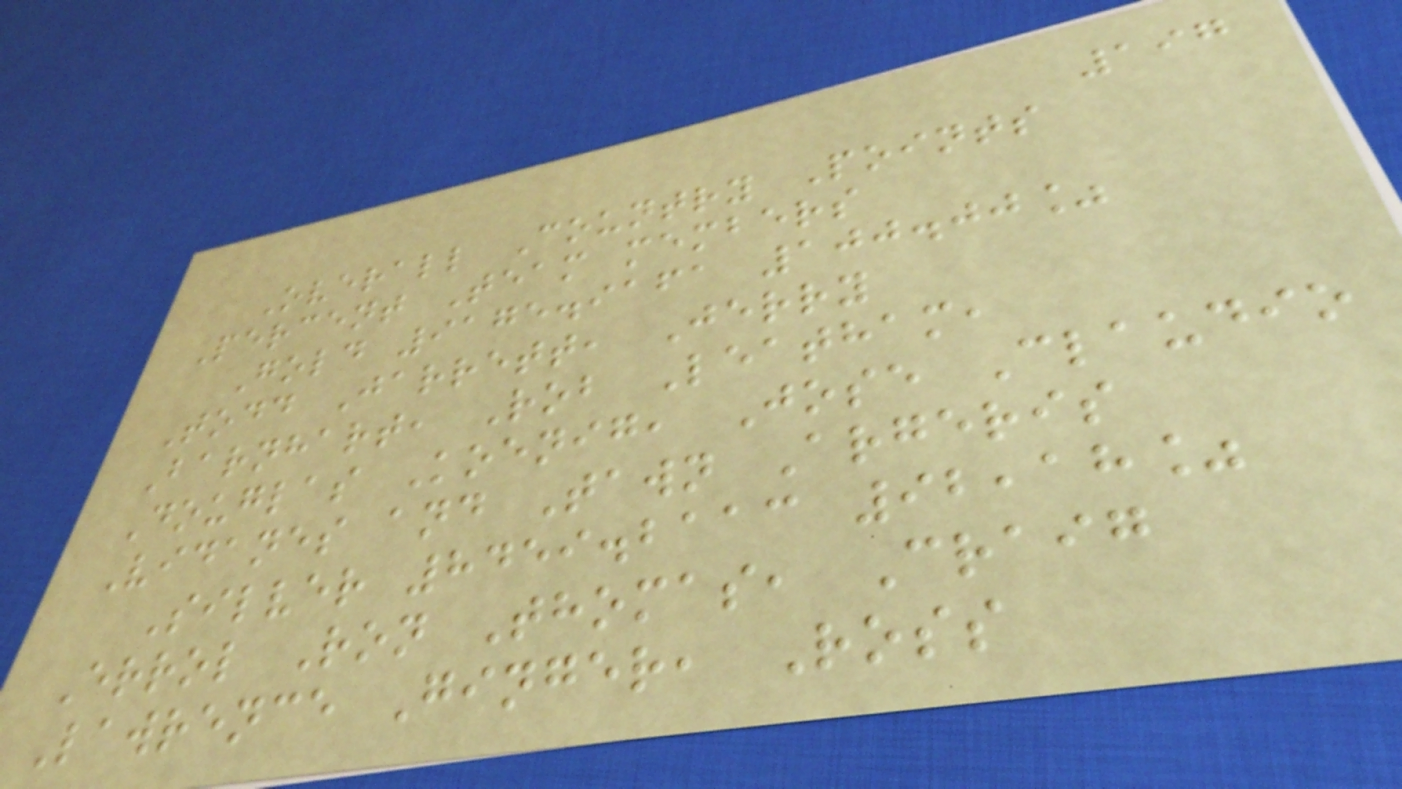197
Overall Country Points
Percent Team members
Gold 9175.9161 100.00%
Todd Jarrett, Jerry
Barnhart, Rob Leatham,
Douglas Koenig, Jose Claudio
Vidanes and Tawn Argeris
Silver 8459.2113 92,18%
Errol Ron Thomas, Craig
Lawrence Ginger, Ross
